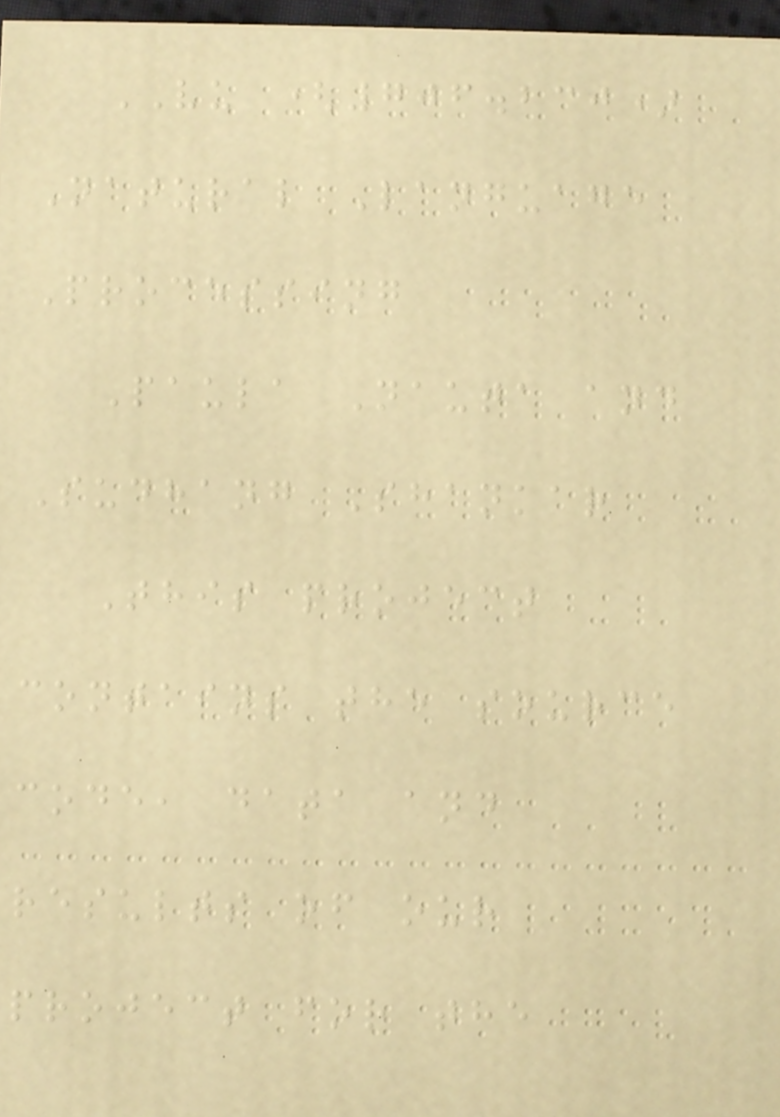VU (706.230)
Natural Language
Processing
Paula Nauta and
Sudhang Shankar
This project
contains the source
code, data and
results of our
project for the
